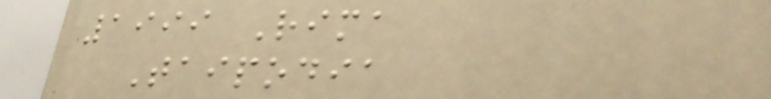1999 Rima
Taipodia
